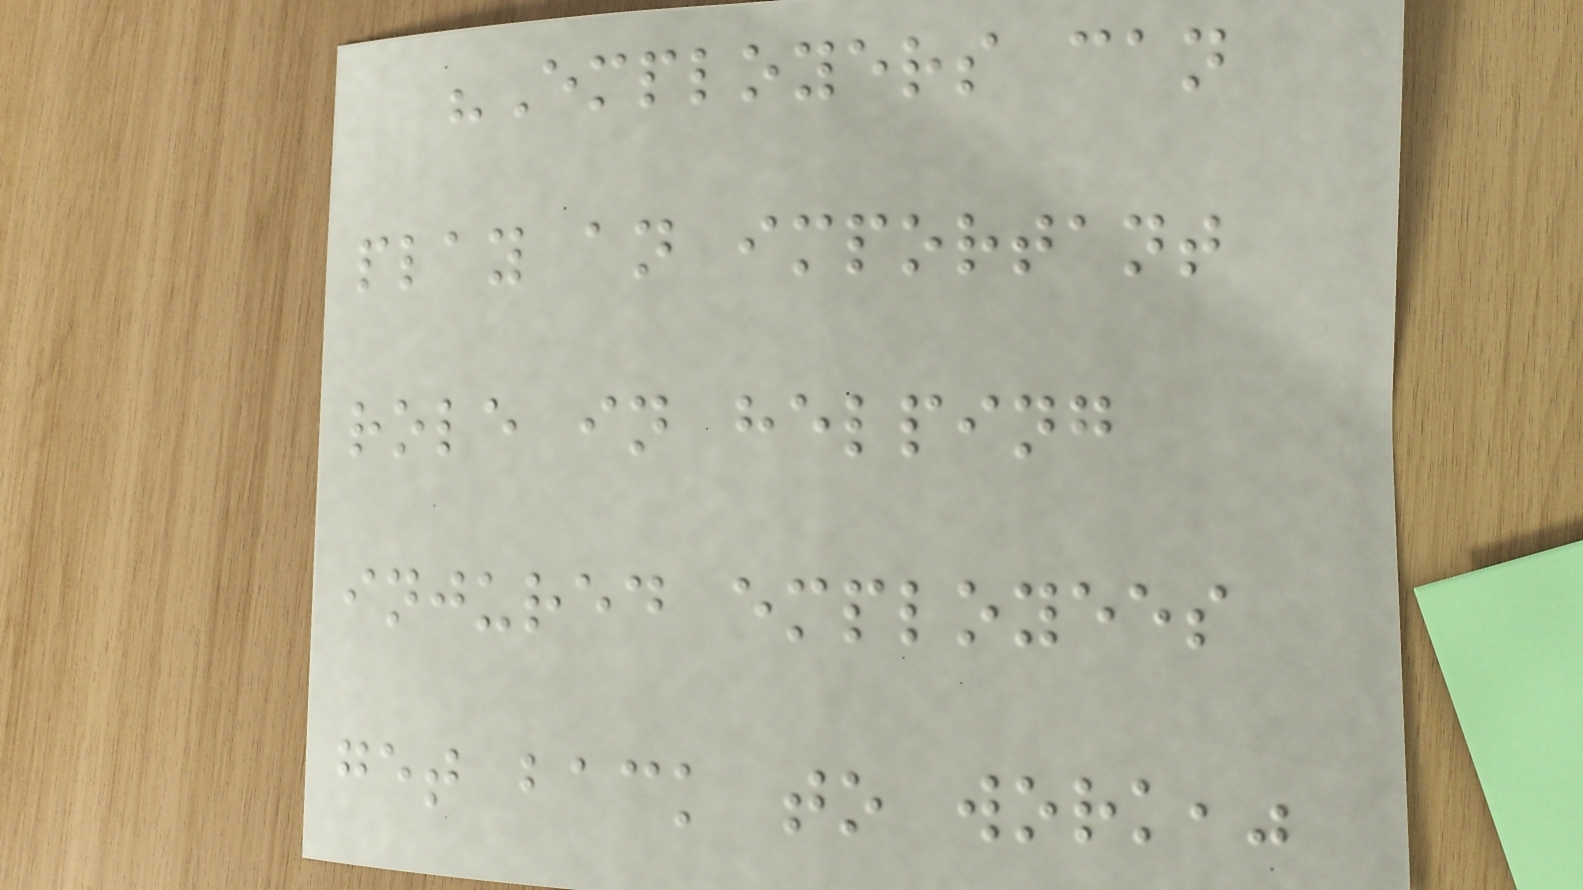"Employers can
play an important
role in helping
injured employees
get back to work,"
